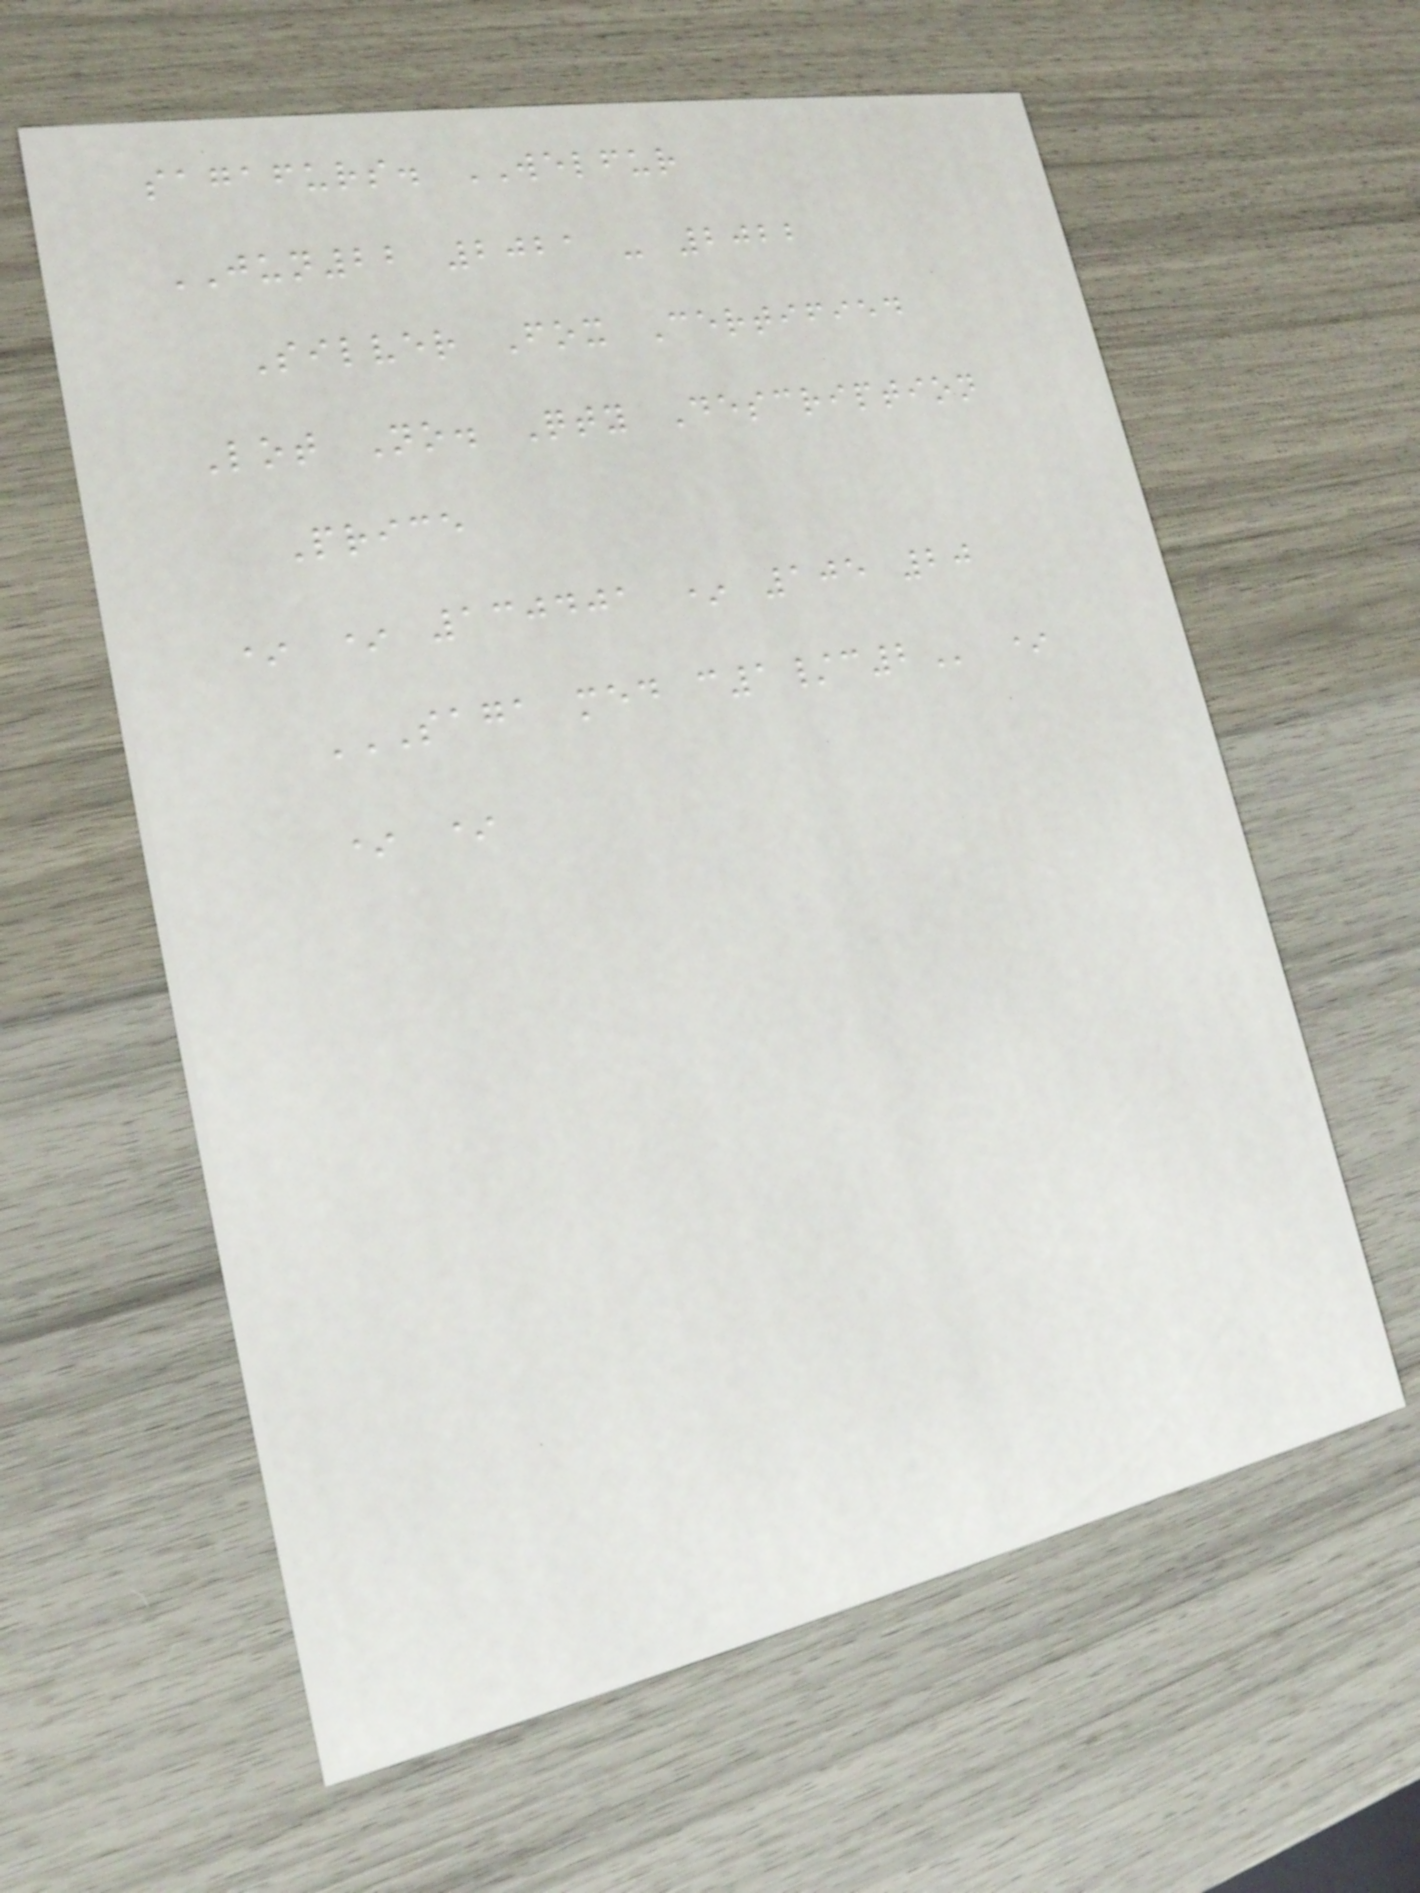sagafurs. WELFUR
JUN22 2021 - 2022
Silver Fox Certified
Lot No. Qty Description
Price
* * 130401 * 105 20
SAGA MED C1/C2 *
* *
